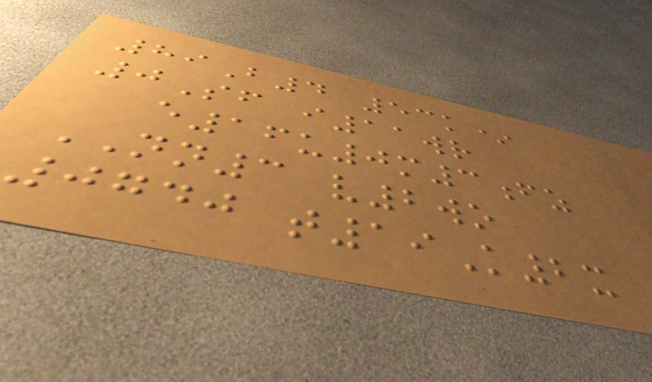89B4 53k*
0Sf i11wr
e16u0m3fz
NN3 v2wo
0740 t19K2x
